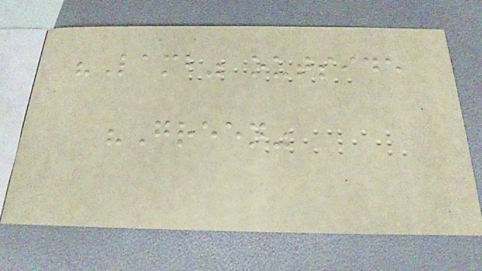"Lamb" outside
"Green"
